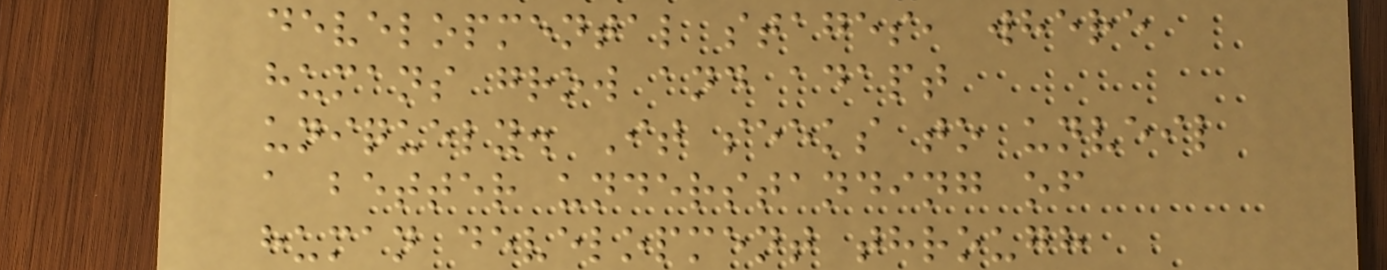developmental stages, where
humans grow and adapt
uniquely. It seeks to unveil
a better understanding of
human development through
